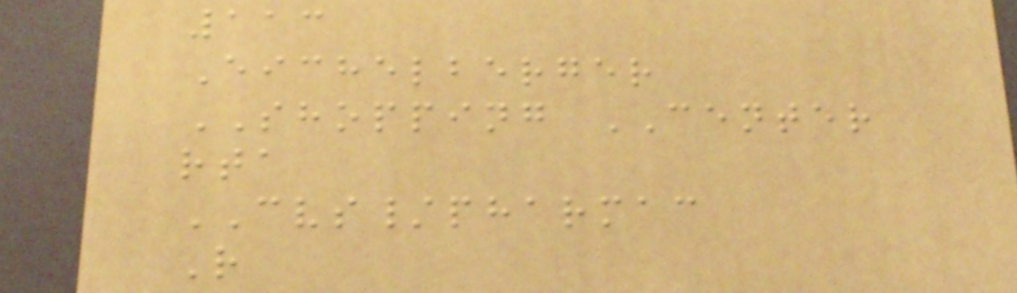113
Eichelberger
SHOPPING CENTER
rta
CVS/pharmac
R
